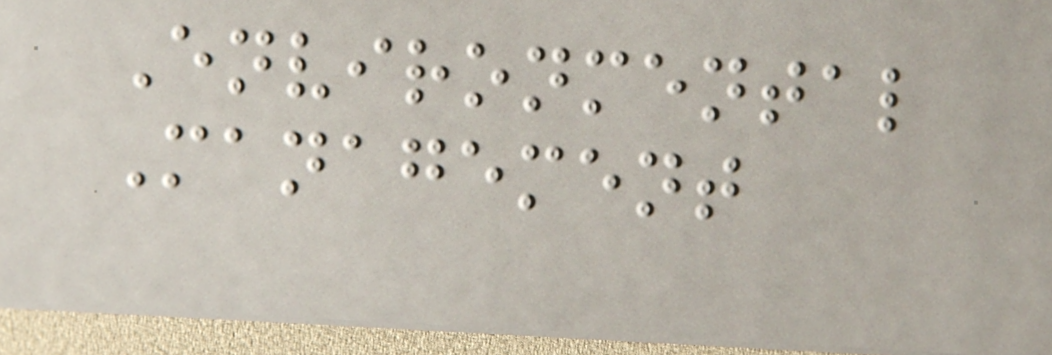Environmental
Management
